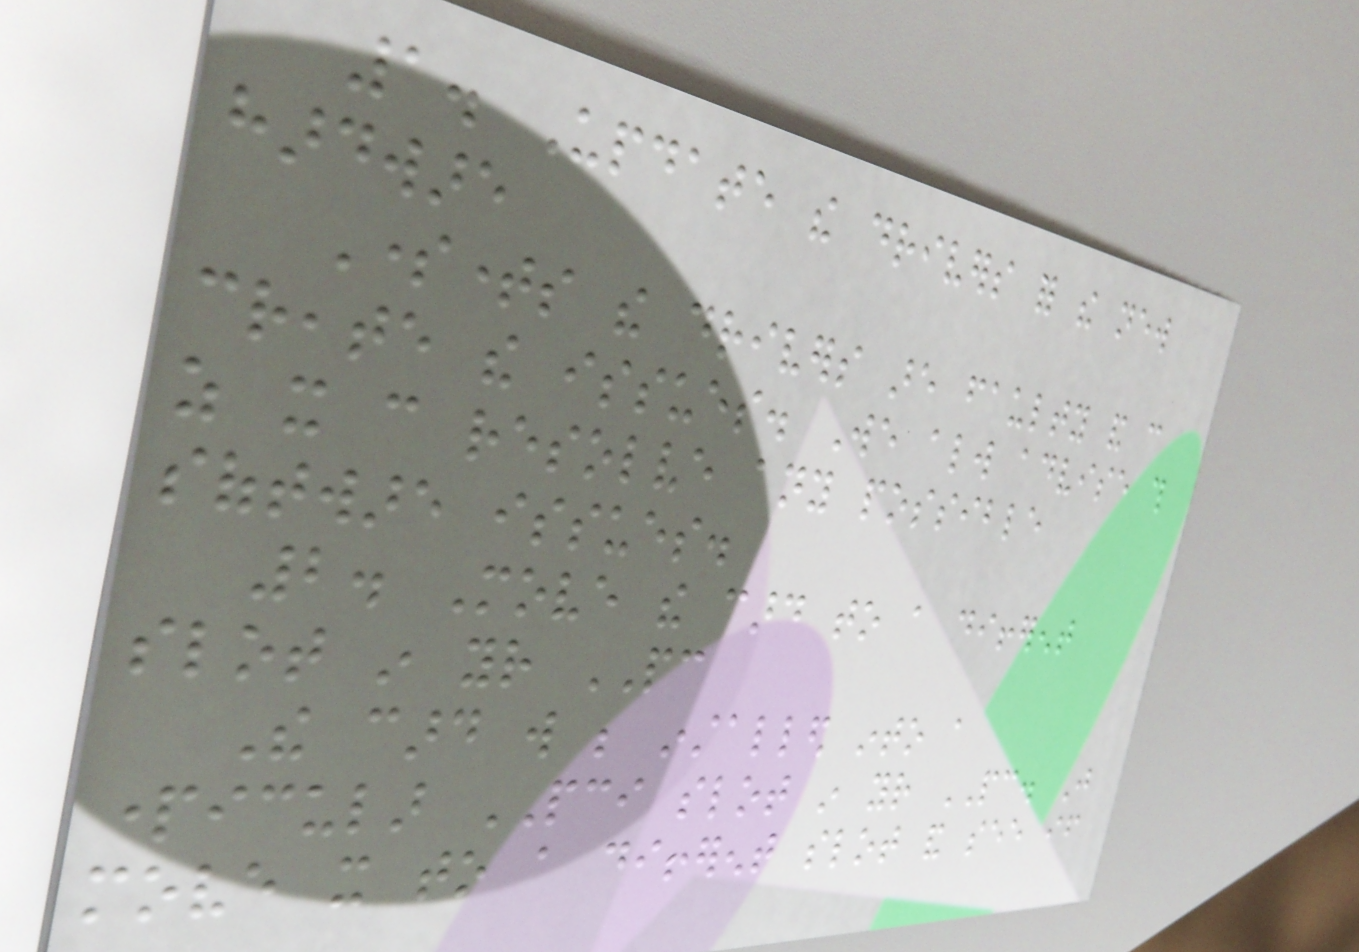1. Update the drivers for the new
hardware
Sometimes the drivers are faulty and can
create the issues. We always advise this
as it can resolve any possible
software issues.
2. Move the card to a different
slot in your PC
The card will be installed into a
particular PCI slot in your PC. Just
move it to a different slot and see if
